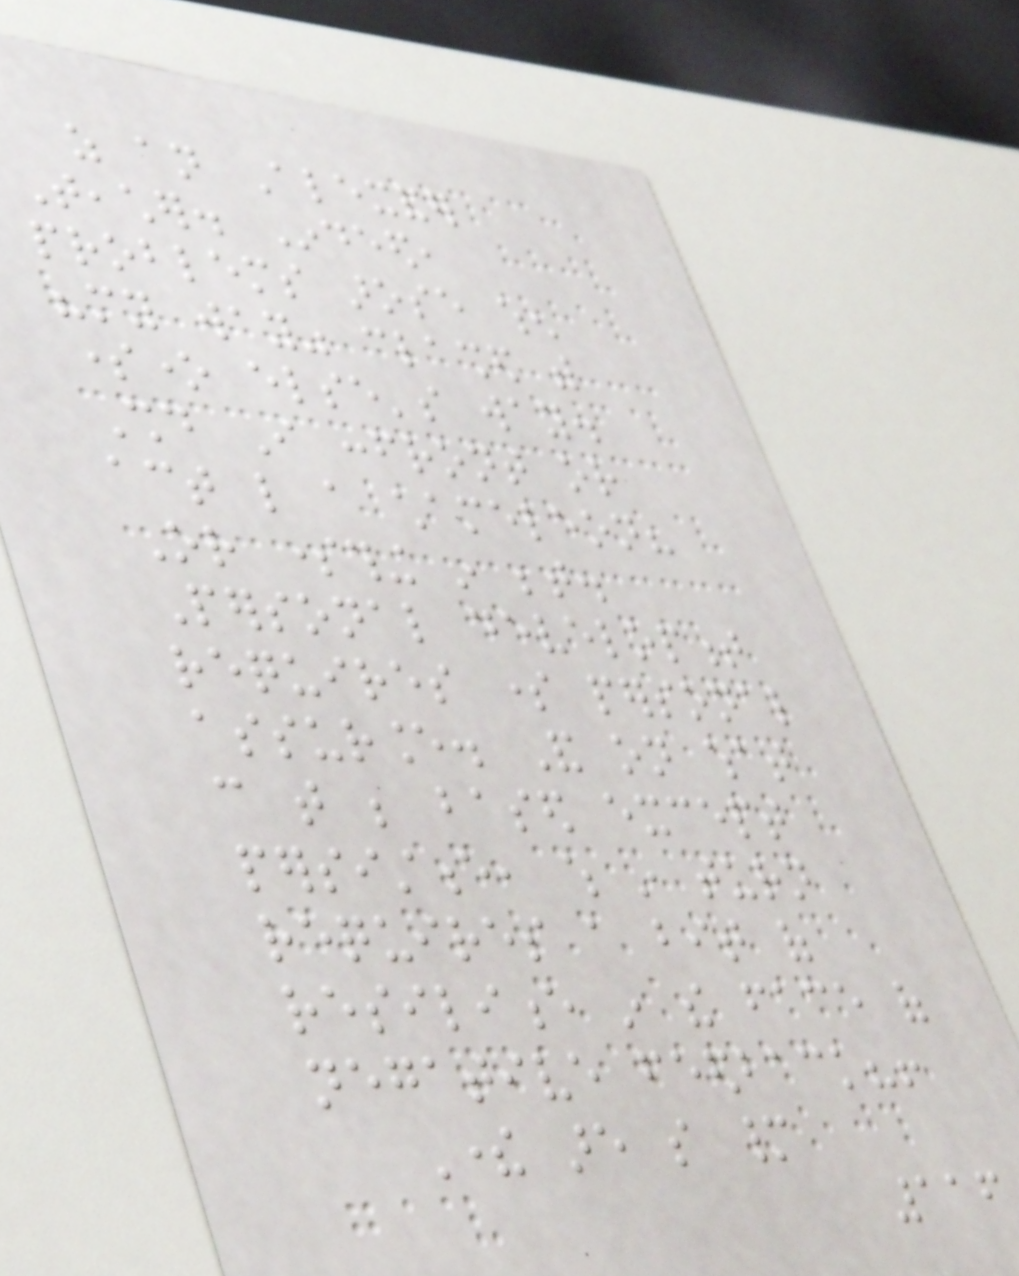as an Alexander
Teacher. Indeed,
problems arose when
"my way" clashed with
someone else's way.
Should I confront or
act like a chameleon?
Or something in between.
Personal development
requires some personal
assurance. And on what
can that be based except
persistence, which in turn
requires a bit of
resilience in the face of
negative feedback?!
There are so many
116
